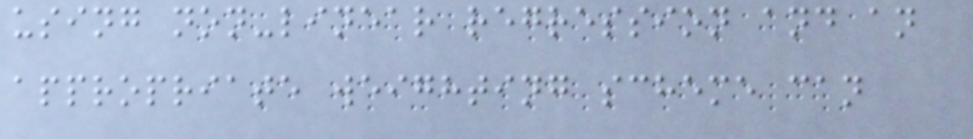using non-linear regression and an
appropriate weighting scheme can
